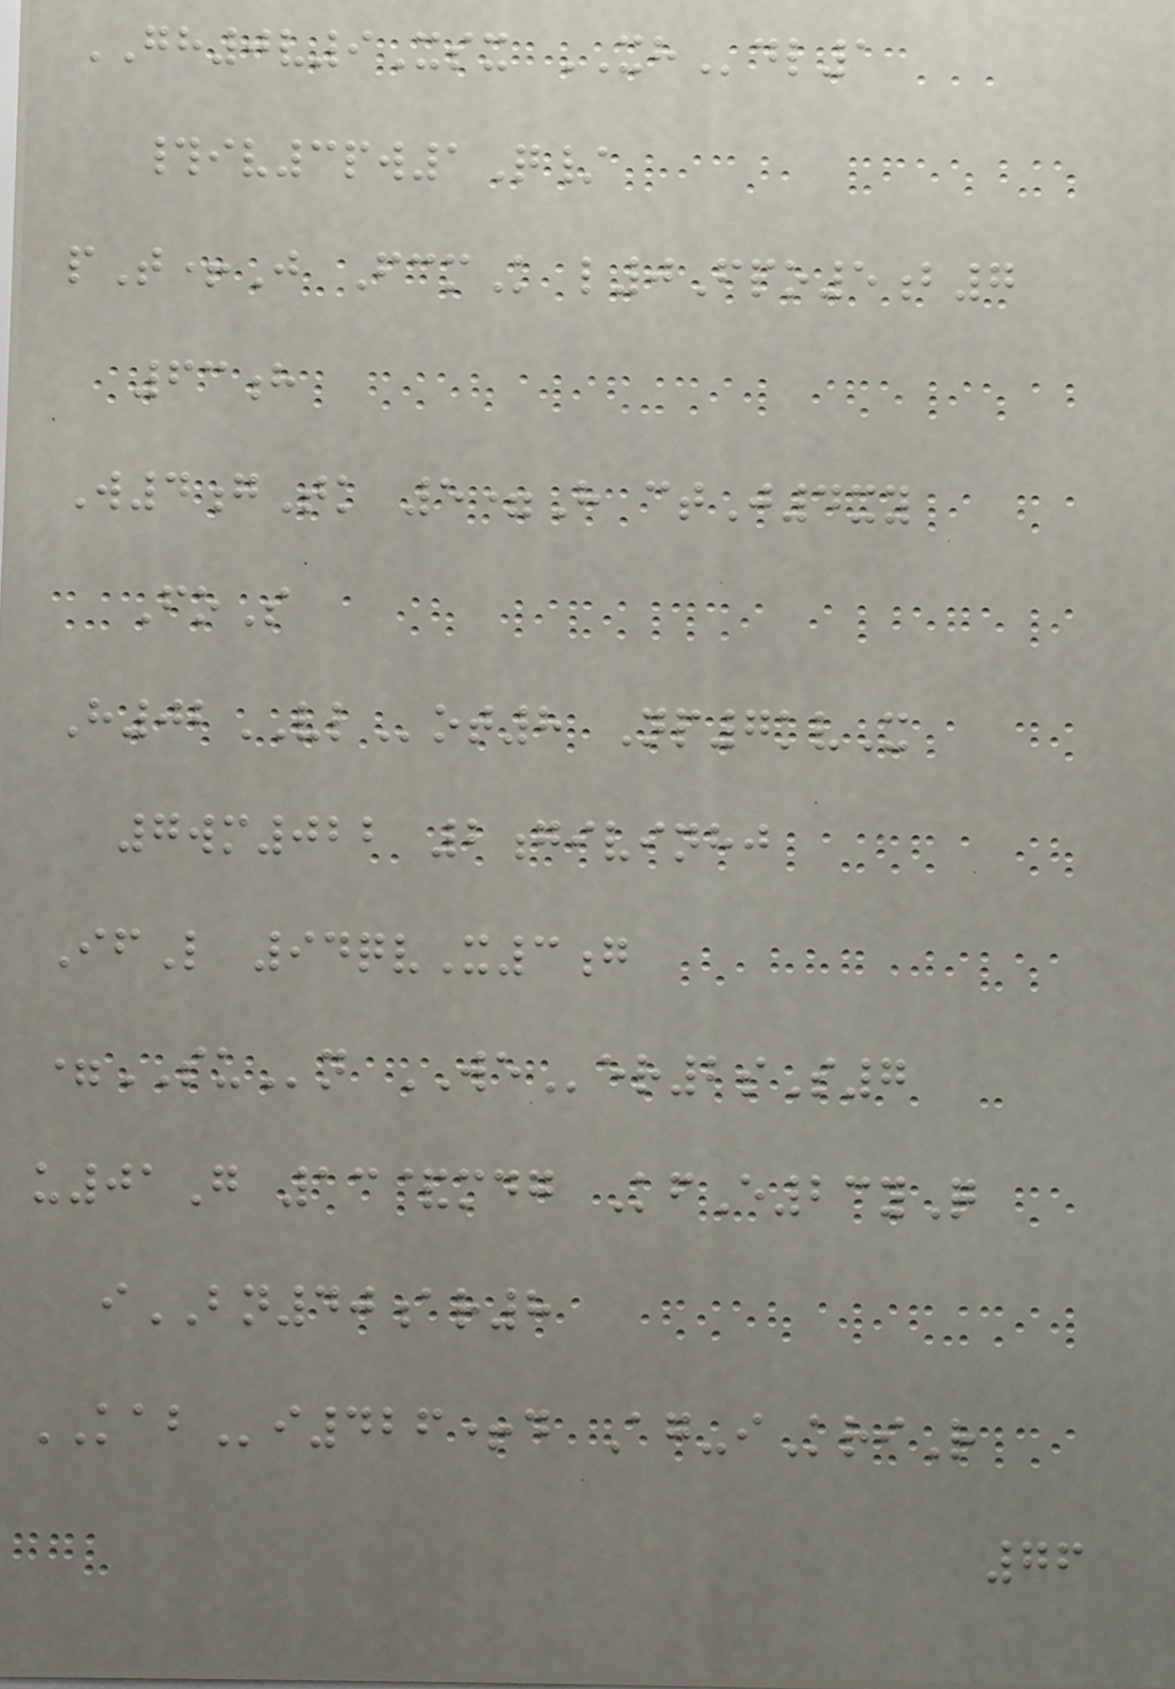GH0v9Xsx XHdl1
#iv3pw1Q/
pT+J FcmK l0Fpo5b7
63h
W4gTk 5=H ctJ4xy
FoS
H02VLot8 Np7kvX
7wm022 2givinhj
IfL 94qvX3g
=SUn WEer2sS7
u01G 13&mdg KfE23yQ
iBN40ar8
KABi426+d Ag-iKriR
76
